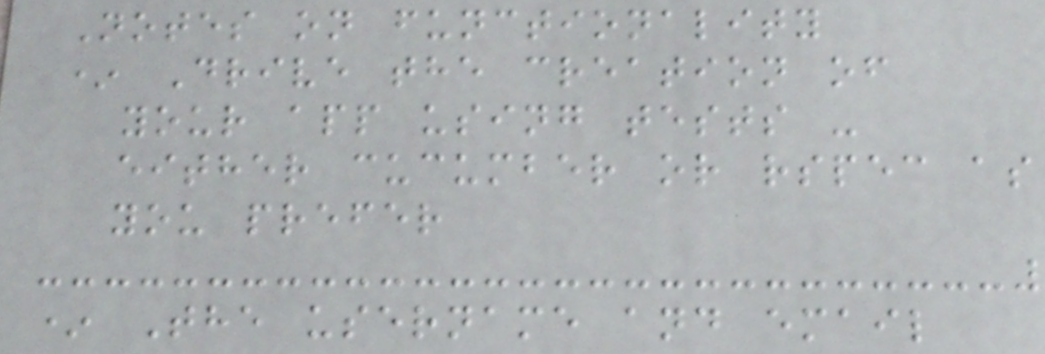Notes on functionality
* Drive the creation of
your app using tests -
either cucumber or rspec as
you prefer
* The username and email
